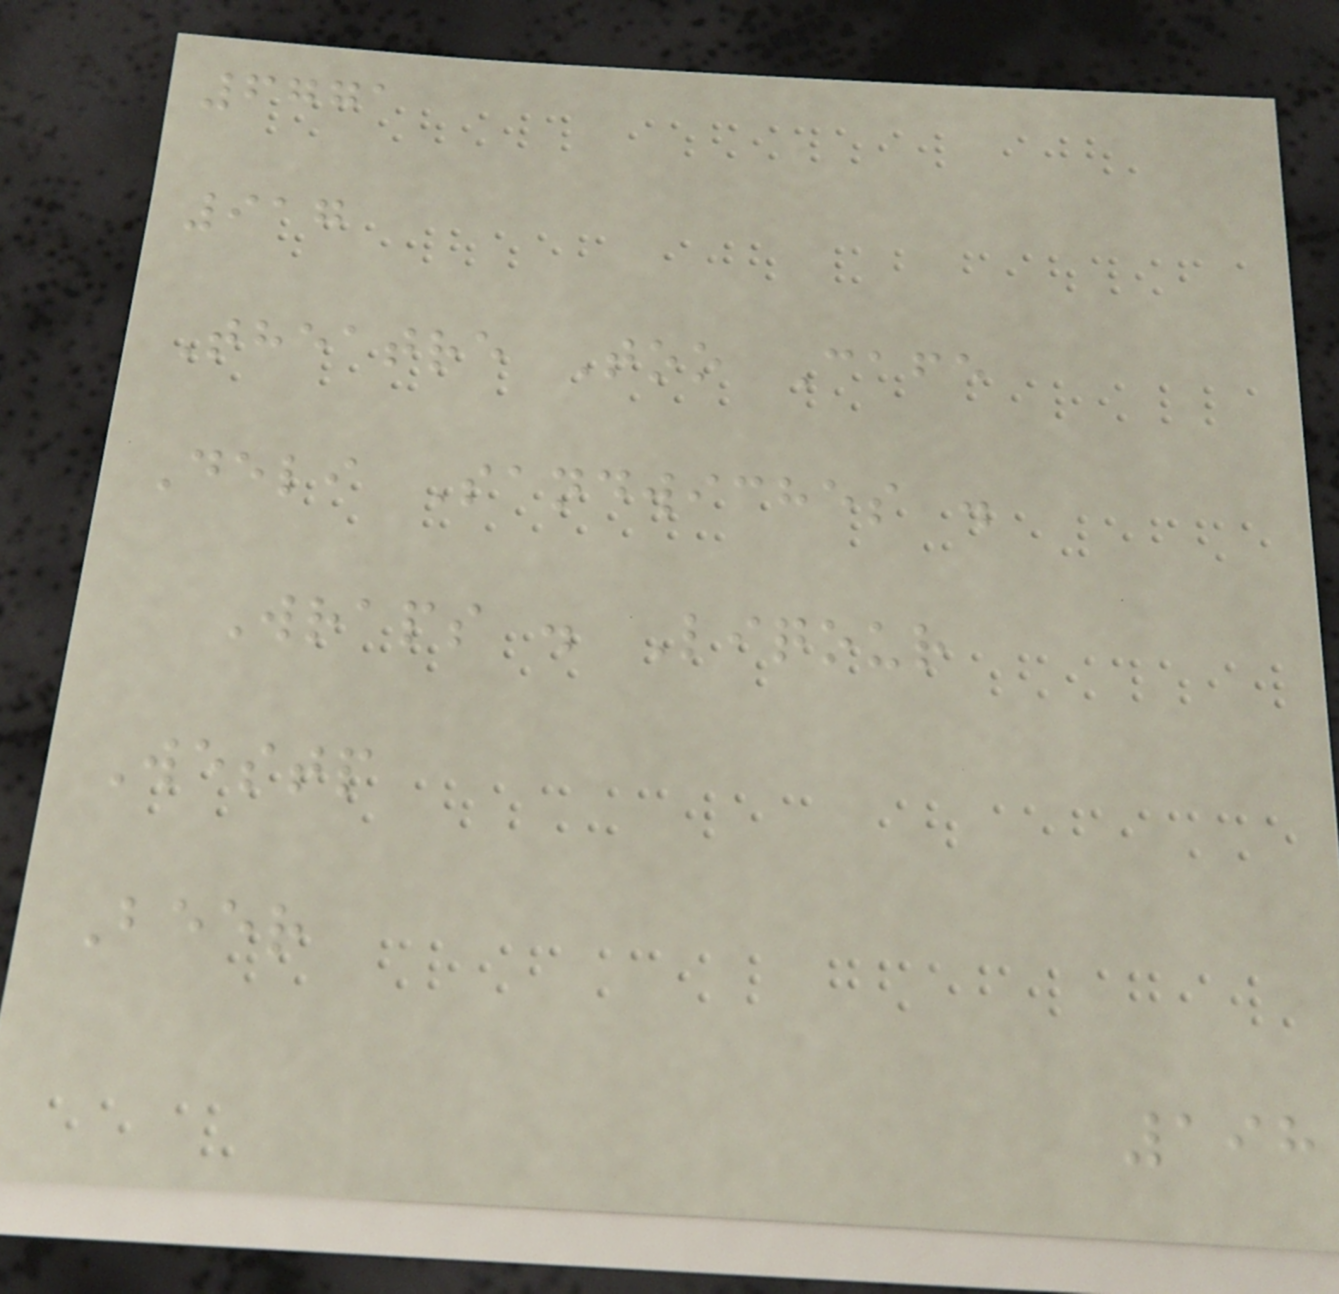6771
917
Theatre Too Cafe
Deli Sandwiches .
Wraps . Liqour
Westp
Beer
198
